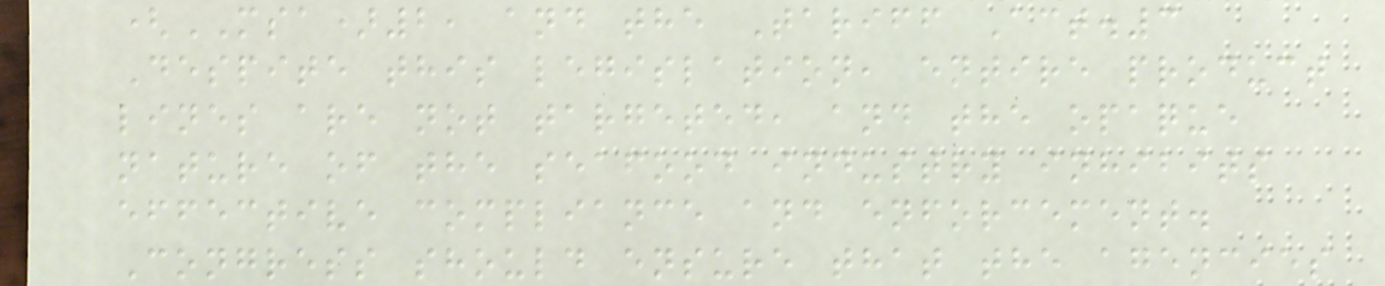(MSA)2, and the Tariff Act.3
Despite this legislation, entire product
lines are not targeted, and the opaque
nature of the seafood industry inhibits
effective compliance and enforcement.
Congress should ensure that the agencies
